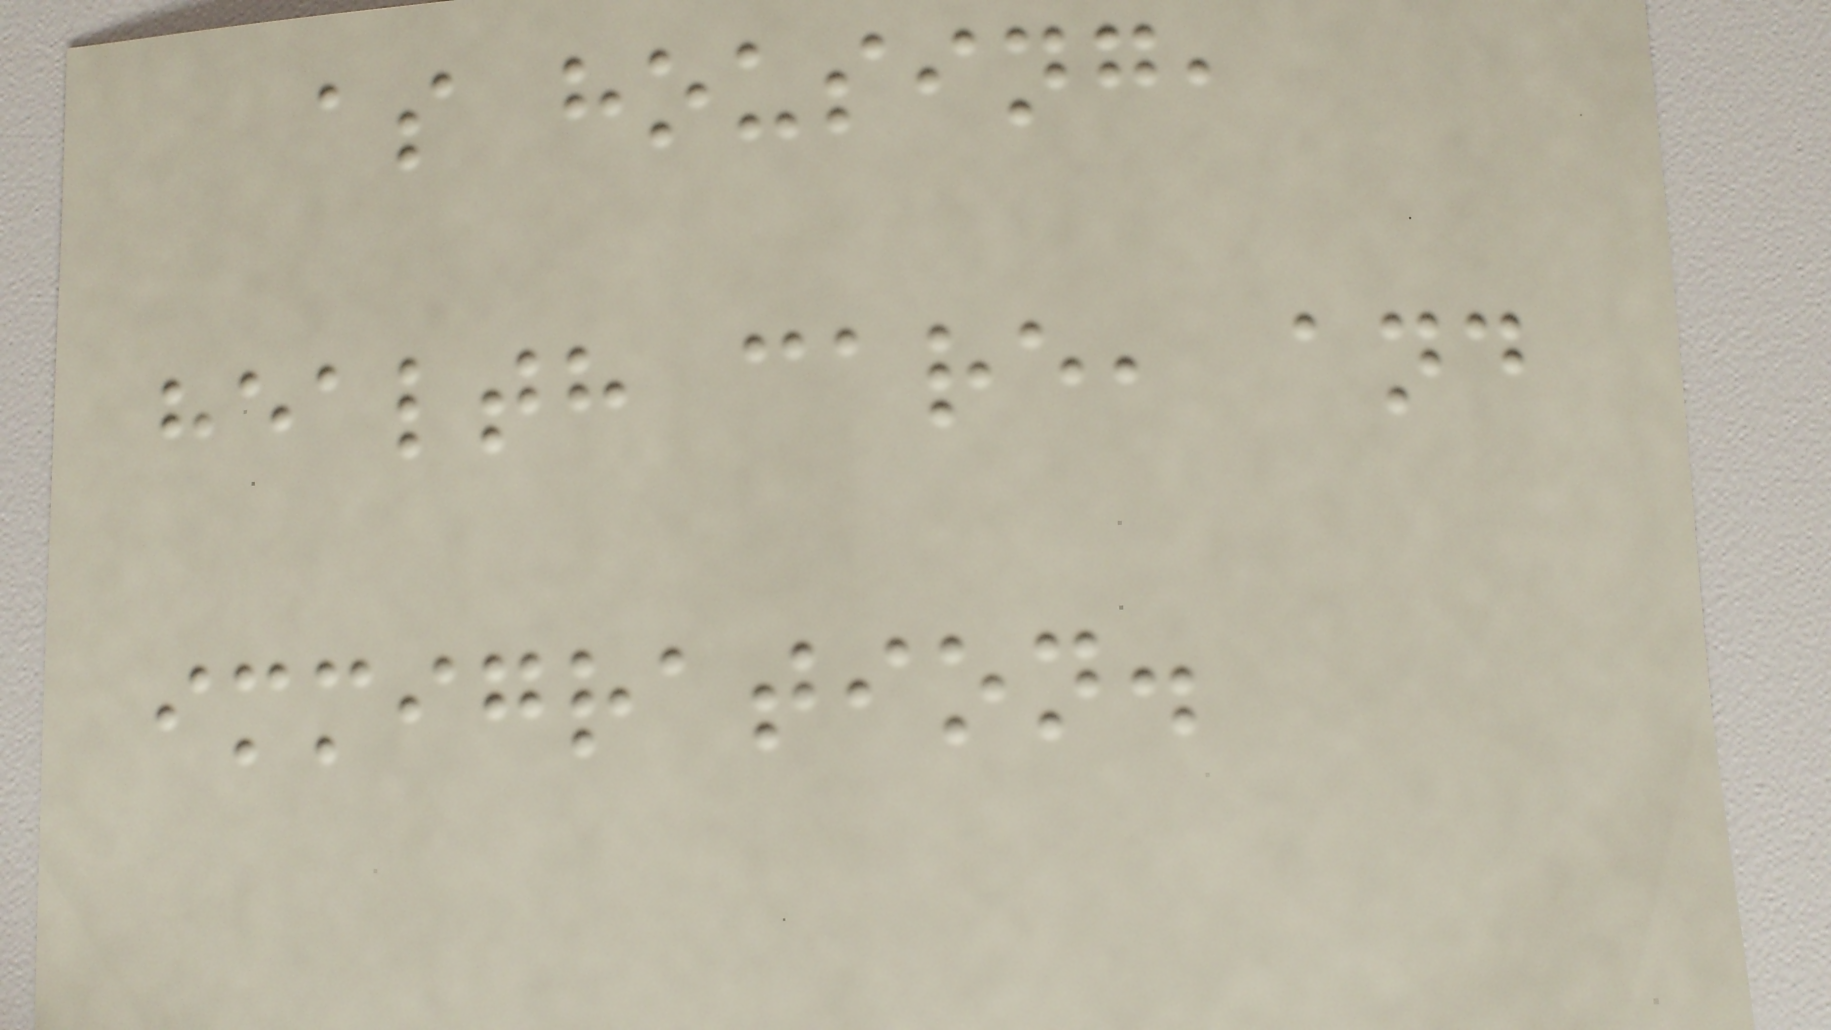as housing,
health care, and
immigration.
